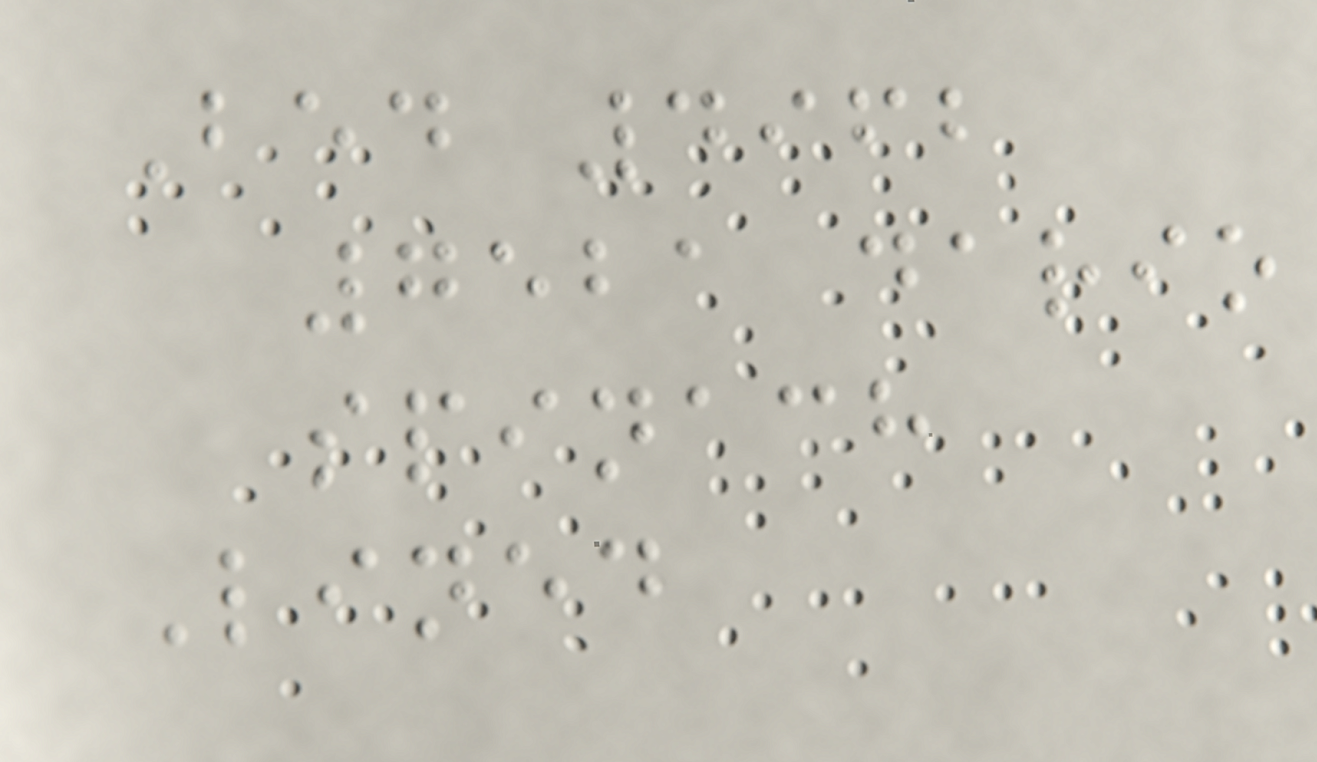Bed 4962
7521 dario
spinach
Lined
